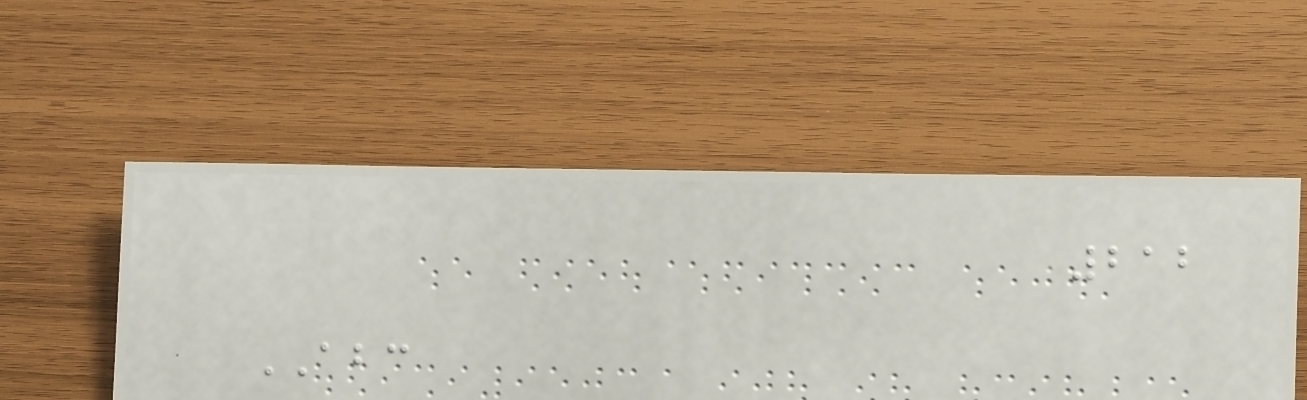212
ABC
